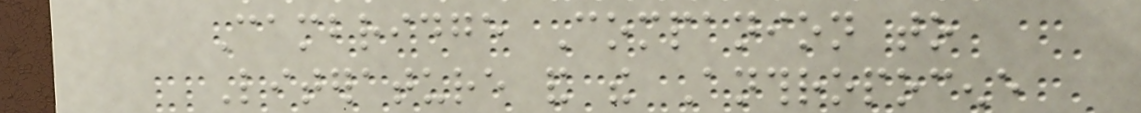Cambridge Companion to
Literature and the Anthropocene
